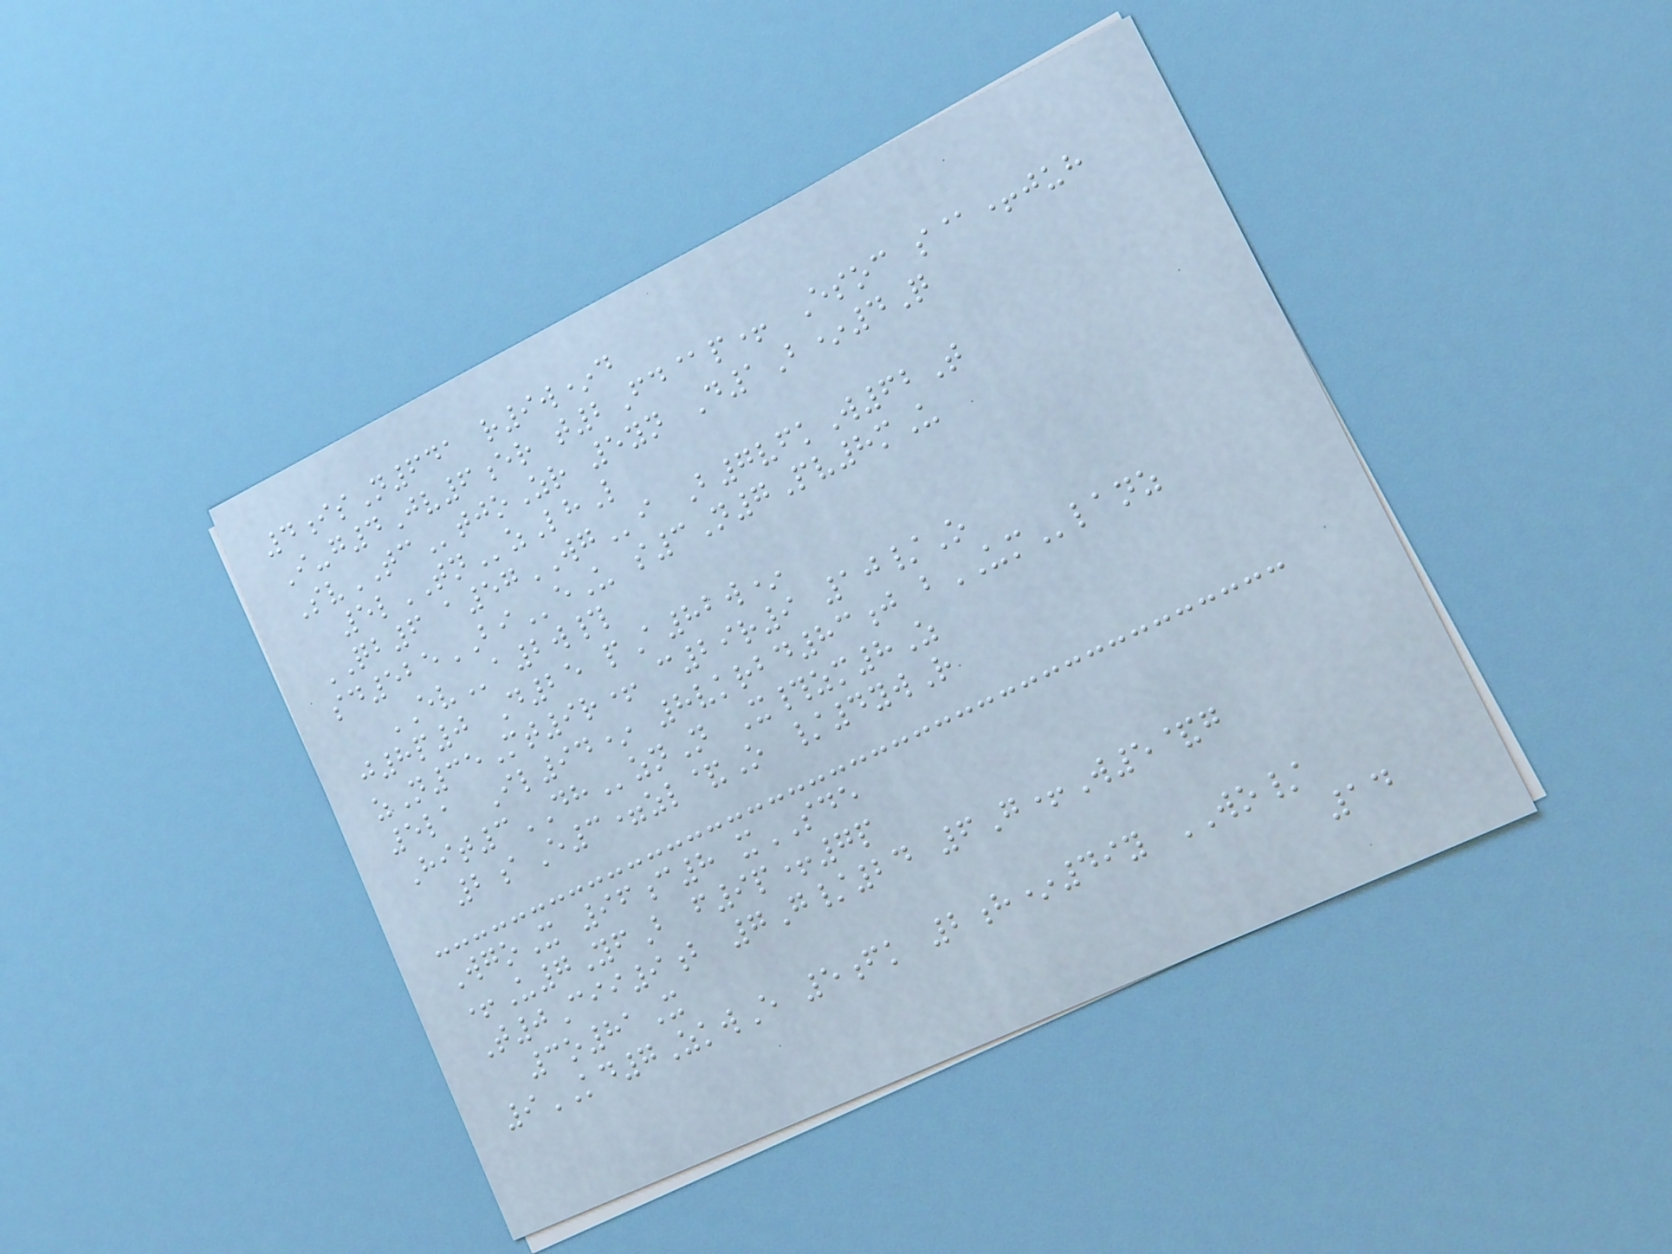4isN641 r9w*d
I-g4Jv6er t2Fd@p+ Esoc s@+juh
SvTCtjoZr 5yn D1B*4Q
5lTNzLhL
QB6 a57WGi B7vfkW62T
sd525BIeU s3N7Pv8mU
EVa2w#
j8p0 D25 pA82w*
zN35Mt9r+ c29r9 10/O
5la Il94* 8vkrbd83j bUMlanz
Hit3DHznN X#zm8Z
2aE3=zl&O /4ywR
WgoX 96c8 xSDE
+U7YfB f9p+7p
T0Cii9b 7G/24 6G+W5&g
3o81X
9KD7ZkwE 5fk 2h*49y WO/
14
